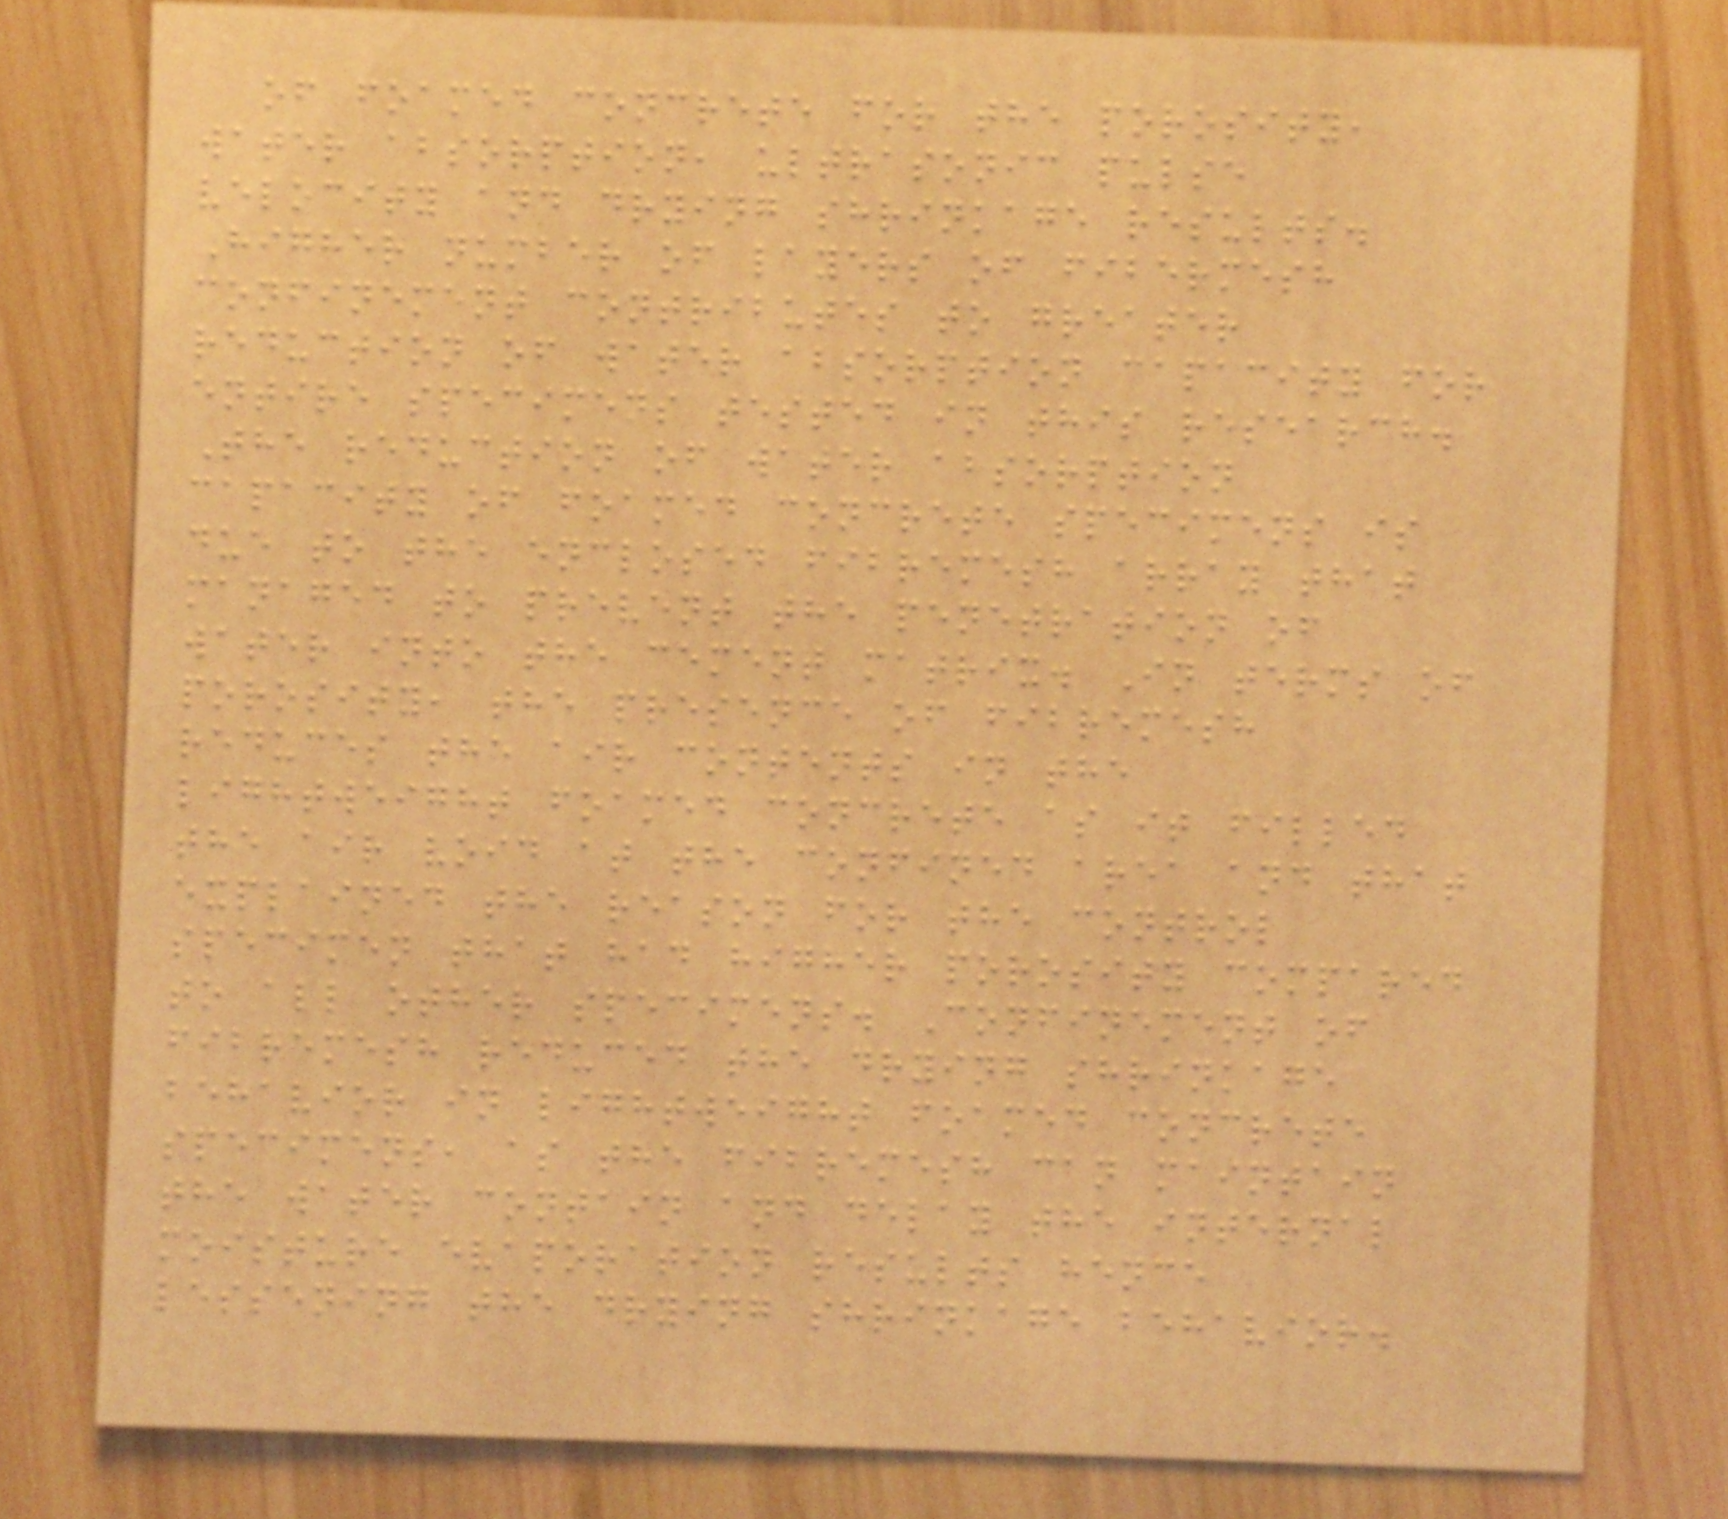of foamed concrete for the porosity,
water absorption, ultrasonic pulse
velocity and drying shrinkage results.
Higher number of layers of fibermesh
confinement contributes to greater
reduction of water absorption capacity for
entire specimens tested in this research.
The reduction of water absorption
capacity of foamed concrete specimens is
due to the enclosed fibremesh array that
managed to prevent the penetration of
water into the cement matrix. In terms of
porosity, the presence of fibremesh
reduces the air contents in the
lightweight foamed concrete as it filled
the air void at the confined area and that
explained the reason for the control
specimen that had higher porosity compared
to all other specimens. Confinement of
fibremesh reduced the drying shrinkage
behavior in lightweight foamed concrete
specimens, as the fibremesh can maintain
the water contain and delay the internal
moisture evaporation results hence
lessening the drying shrinkage behavior.
